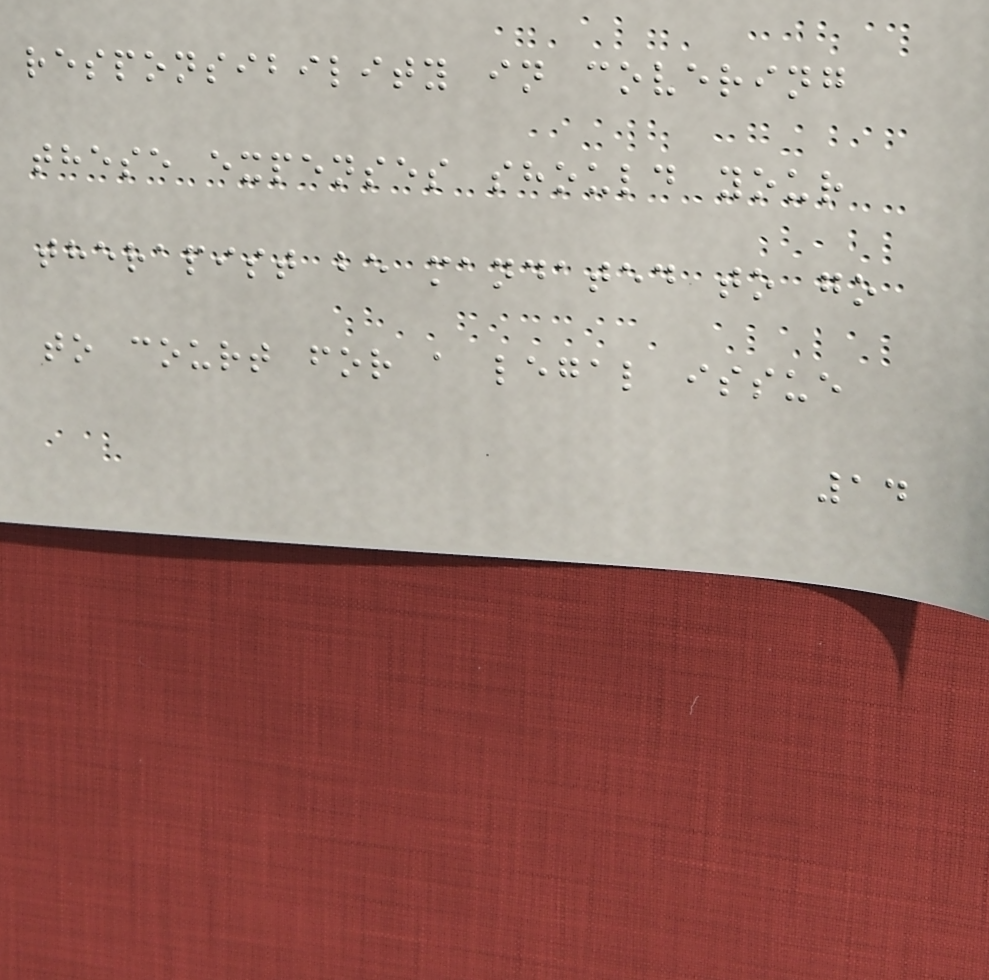responsibility in covering
these expenses should your
therapist be mandated to go
to court for a legal issue
14
